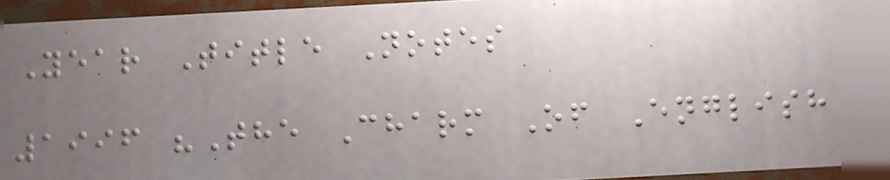Year Title Notes
1996 "The Charm Of English
